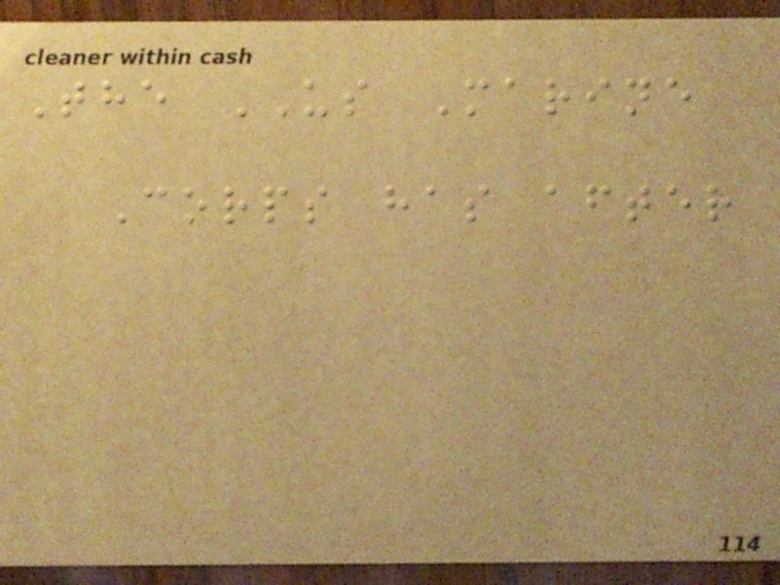The US Marine
Corps has after
